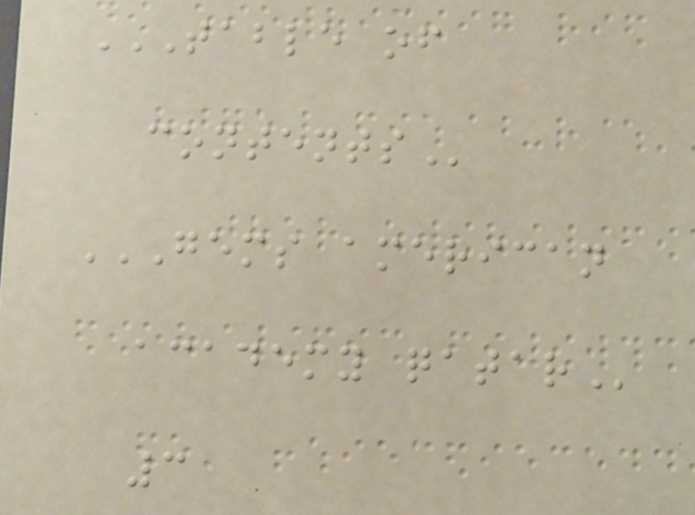TABLE OF
CONTENTS
GEMS AMERICAN
ACADEMY QATAR
3
